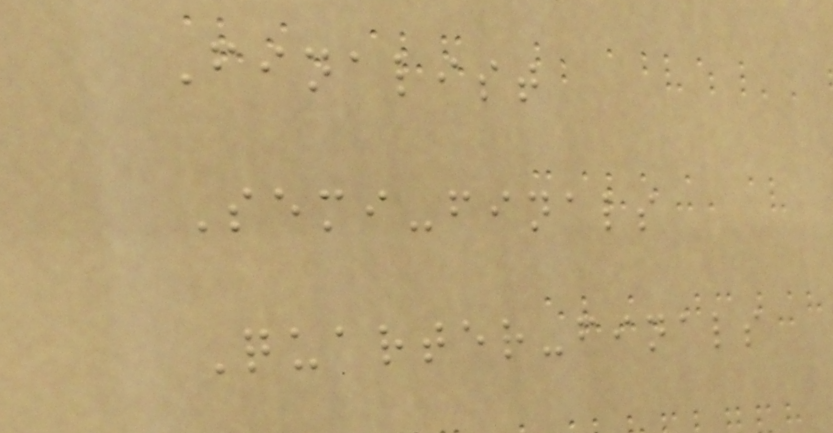Finalist
Semi-finals
Quarter-finals
